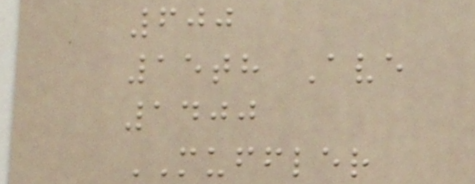600
15th Ave
1400
MUFFLER
